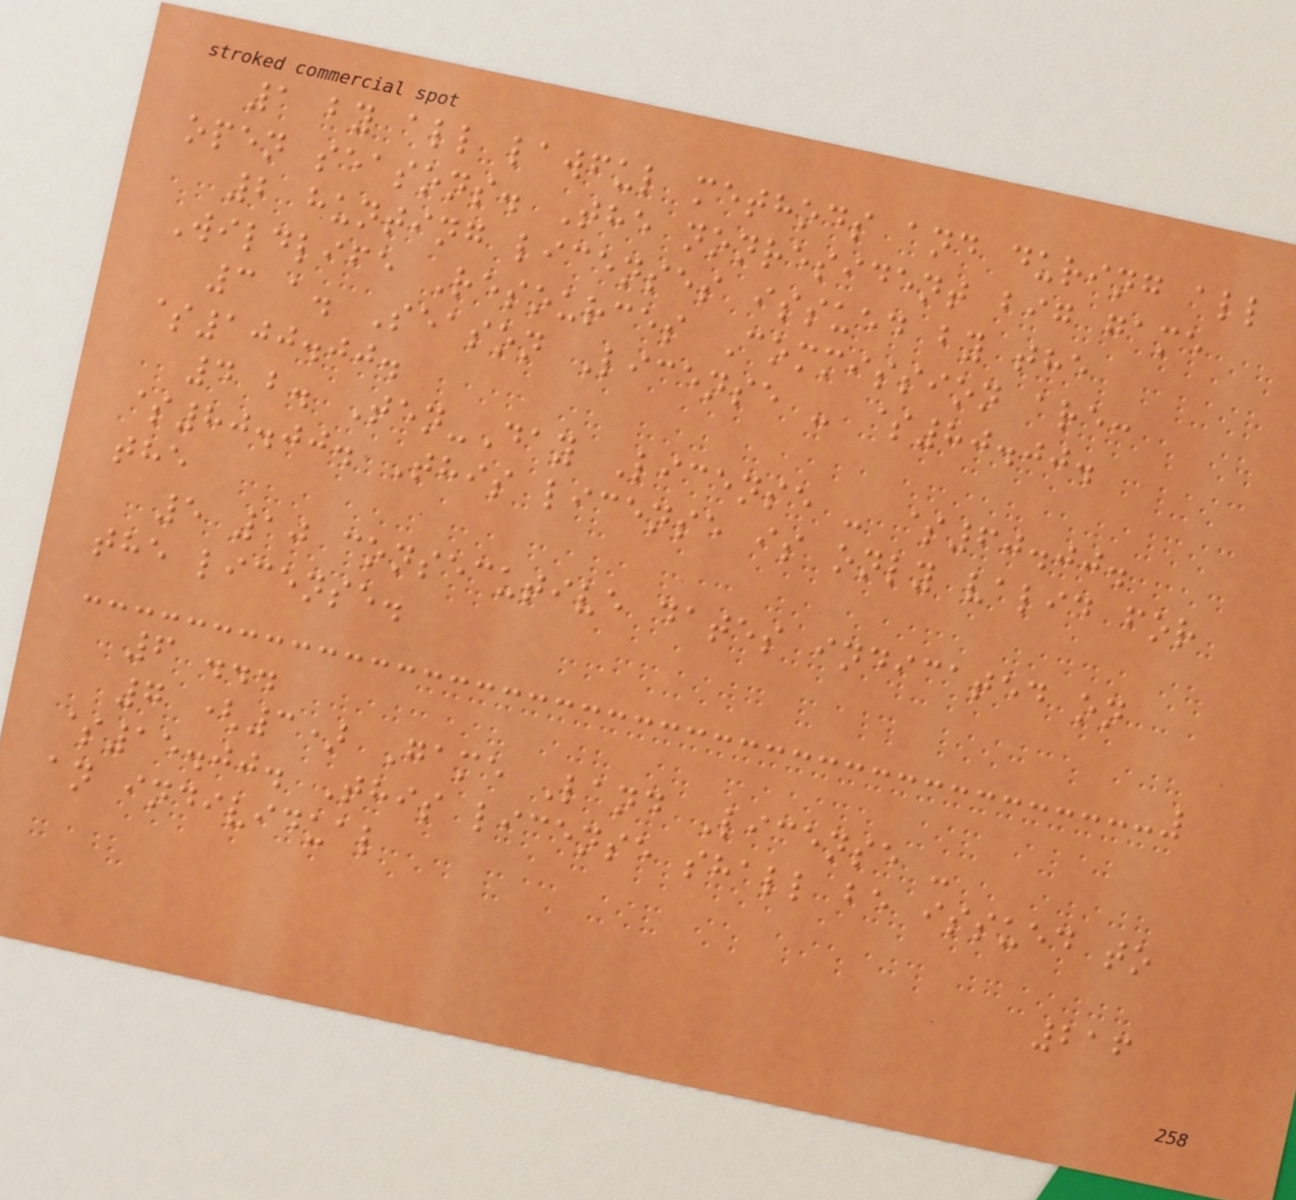1 by all lawful methods and during all
open seasons. The nonresident big game
2 hunting licenses issued by the
Wildlife Resources Commission are:
3 a. Season License - $80.00.
$100.00.
4 b. Ten-Day License - $60.00.
$80.00. This license is only valid for
the
5 10 consecutive dates indicated on
the license.
6 ...
7 (3) Game Land License -
$15.00. This license shall be issued to
an individual
216
